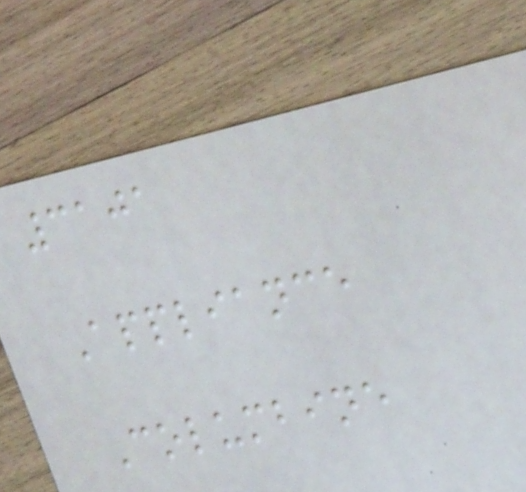3101
Appliance
Columbine
